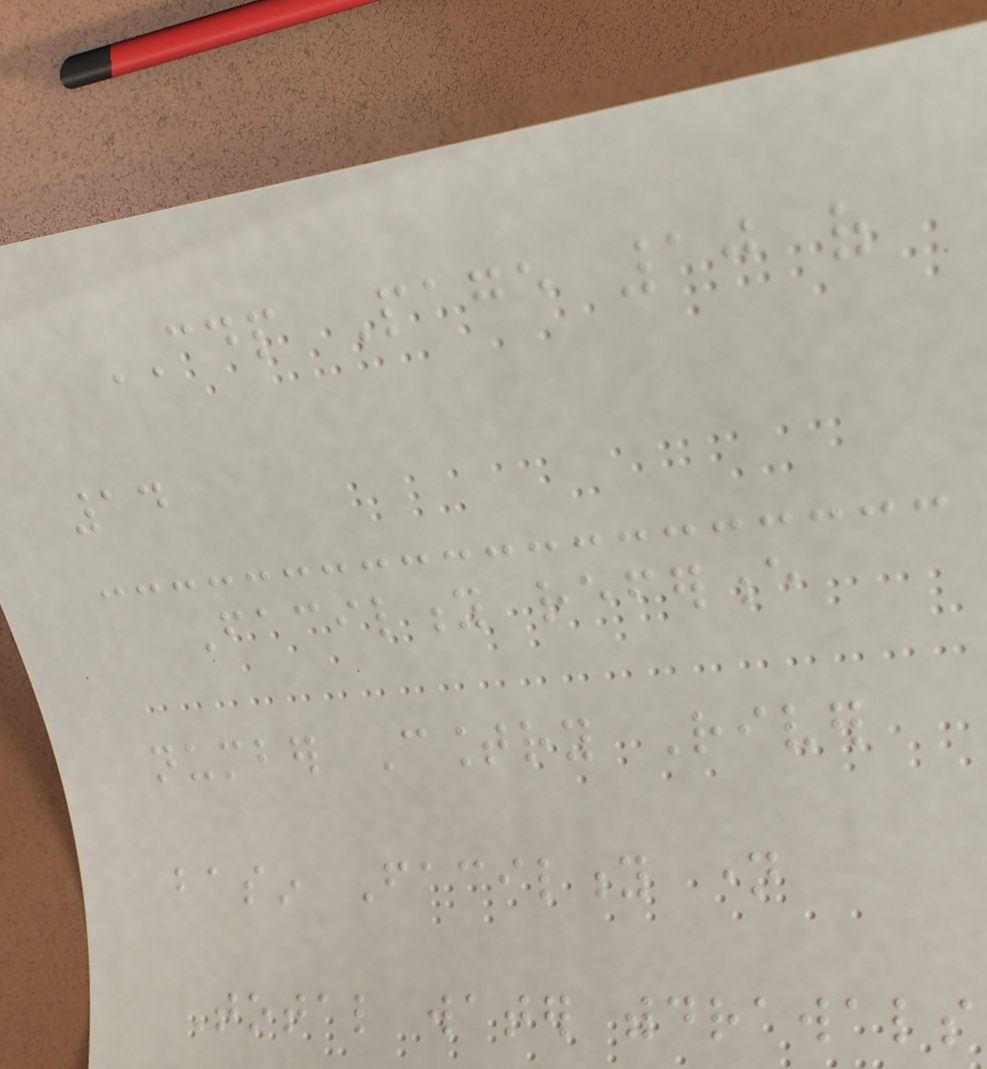CDP Page 10 of
14
Facility reference
number Country River
basin Facility name
Total water withdrawals
